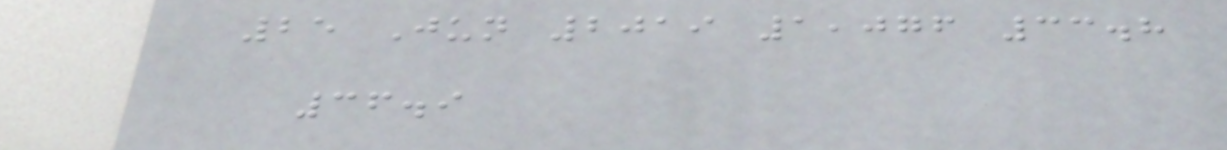25 Jun 2019 1,076 33.8
36.9
